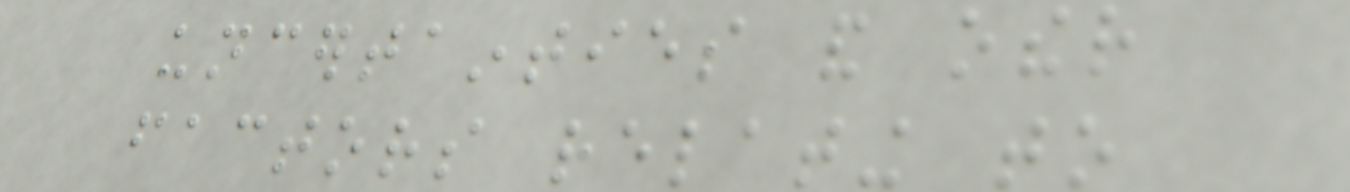uncertainties and other
factors relating to
